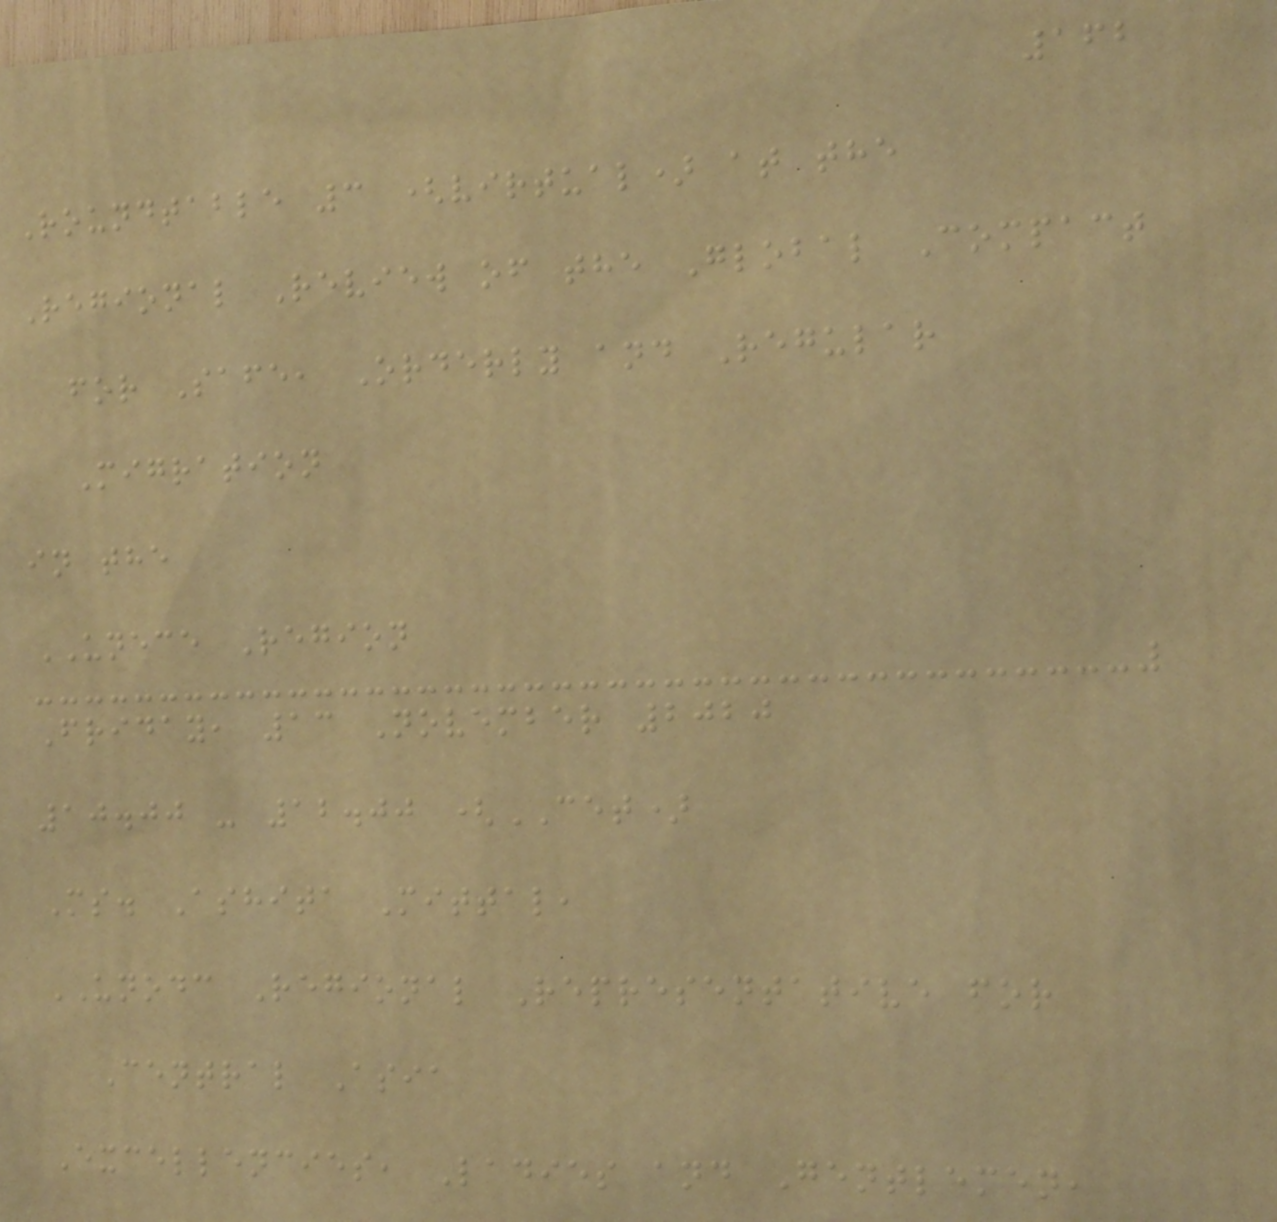162
Roundtable 3 (virtual) at the
Regional Review of the Global Compact
for Safe, Orderly and Regular
Migration
in the
UNECE Region
Friday, 13 November 2020
10.00 - 12.00 (CET)
Ms. Ashita Mittal,
UNODC Regional Representative for
Central Asia
Excellencies, Ladies and Gentlemen,
